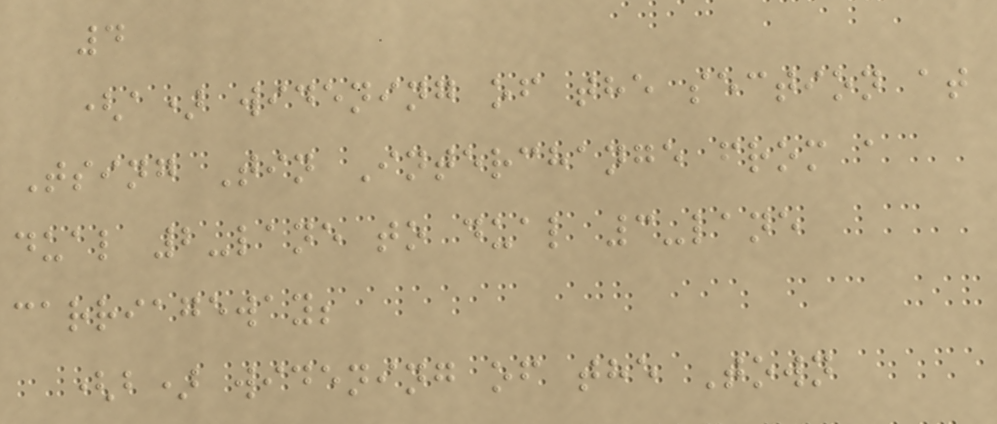4
(a) widening of the section at
Tsing Tin Interchange from a
dual 2-lane to dual 3-lane
carriageway;
(b) widening of the Town
